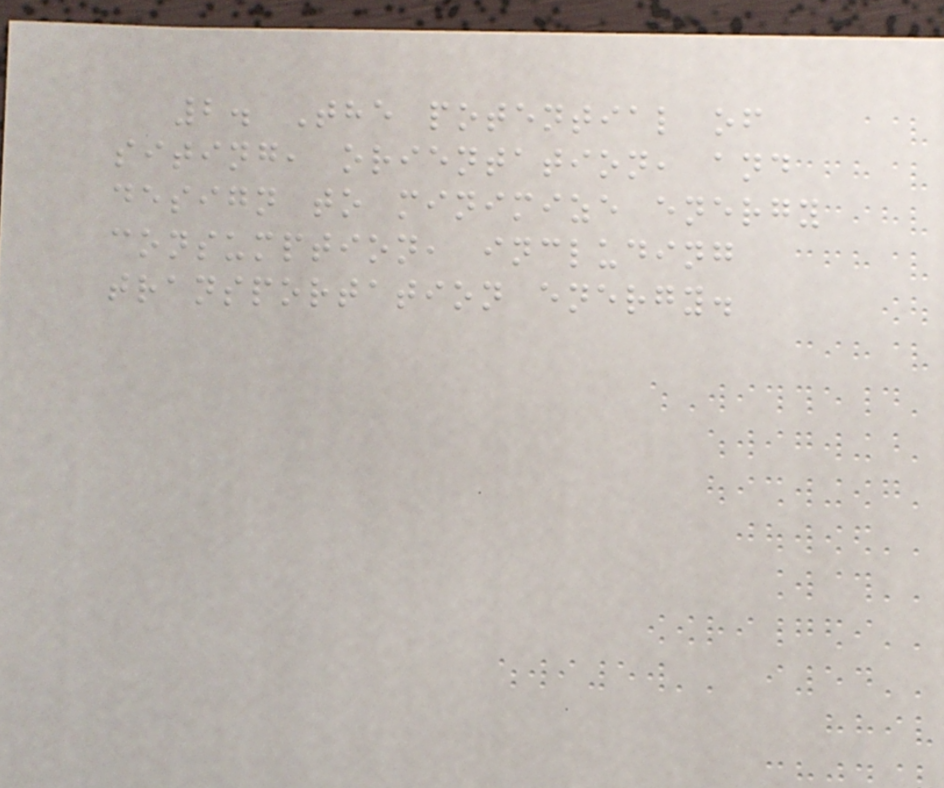2. The potential of
siting, orientation, and
design to minimize energy
consumption, including
transportation energy.
